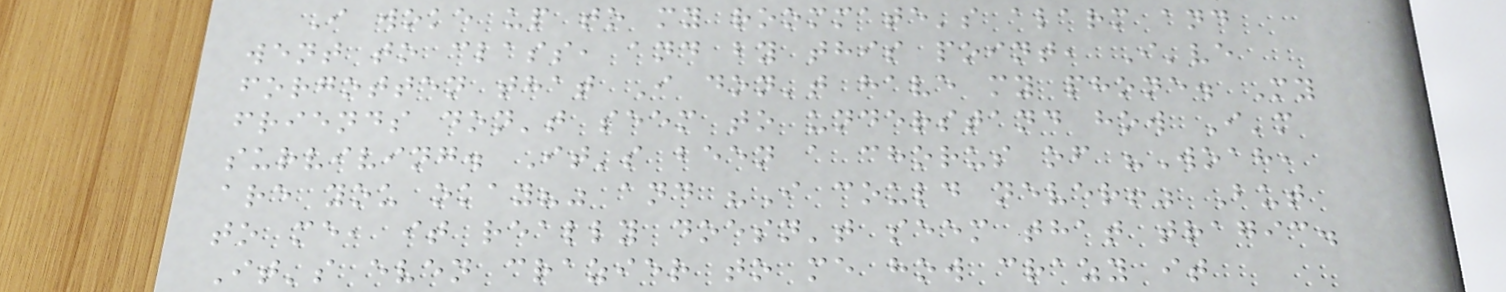I woke up to my roommate's alarm and
went to class, and by this point, I've
forgotten that I don't have my phone. My
friends don't seem to understand how I'm
surviving. It's been a chorus of "Woah,
are you okay?" and "I could never!" But
to me, it really doesn't seem that tragic.
It's even crazier to me how crazy it
